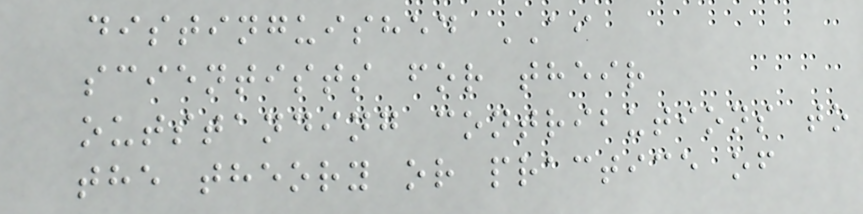distinguished AI
scientists for their
outstanding contributions to
the theory or practice of
